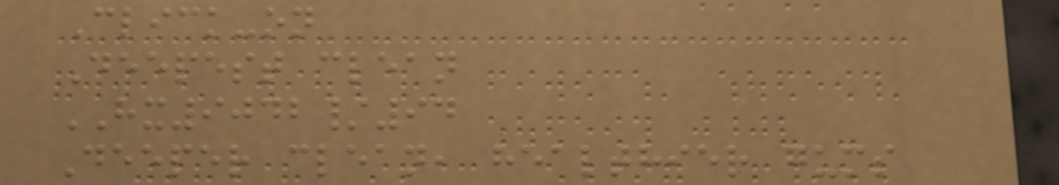Click-on
Deepest clean
HX9042/94
Deeper clean, healthier gums
